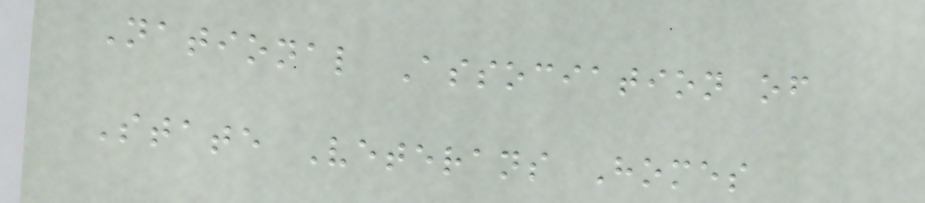National Association of
State Veterans Homes
